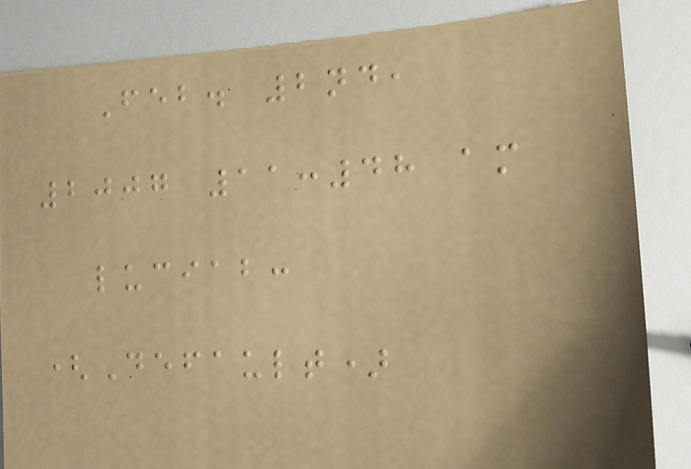Feb. 2nd,
2007 11:48 am
luciab:
(Default)
